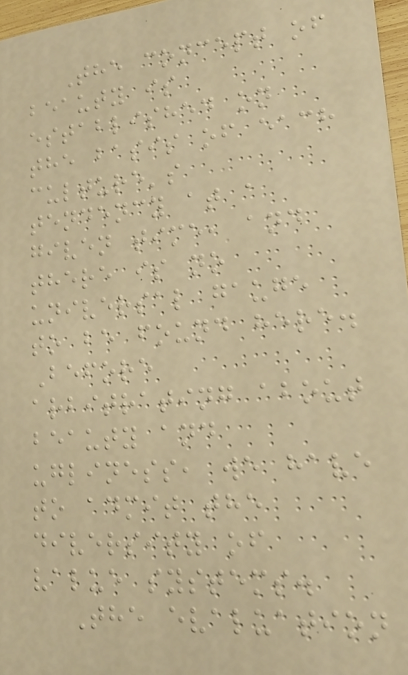The concept of
beauty is
established on
the basis of each
culture's
tendency at a
given time, and
there is no
universal gauge
to be found here.
Before
arbitrating about
beauty and
ugliness, we have
to admit the
diversity of
value systems.
The evaluation
